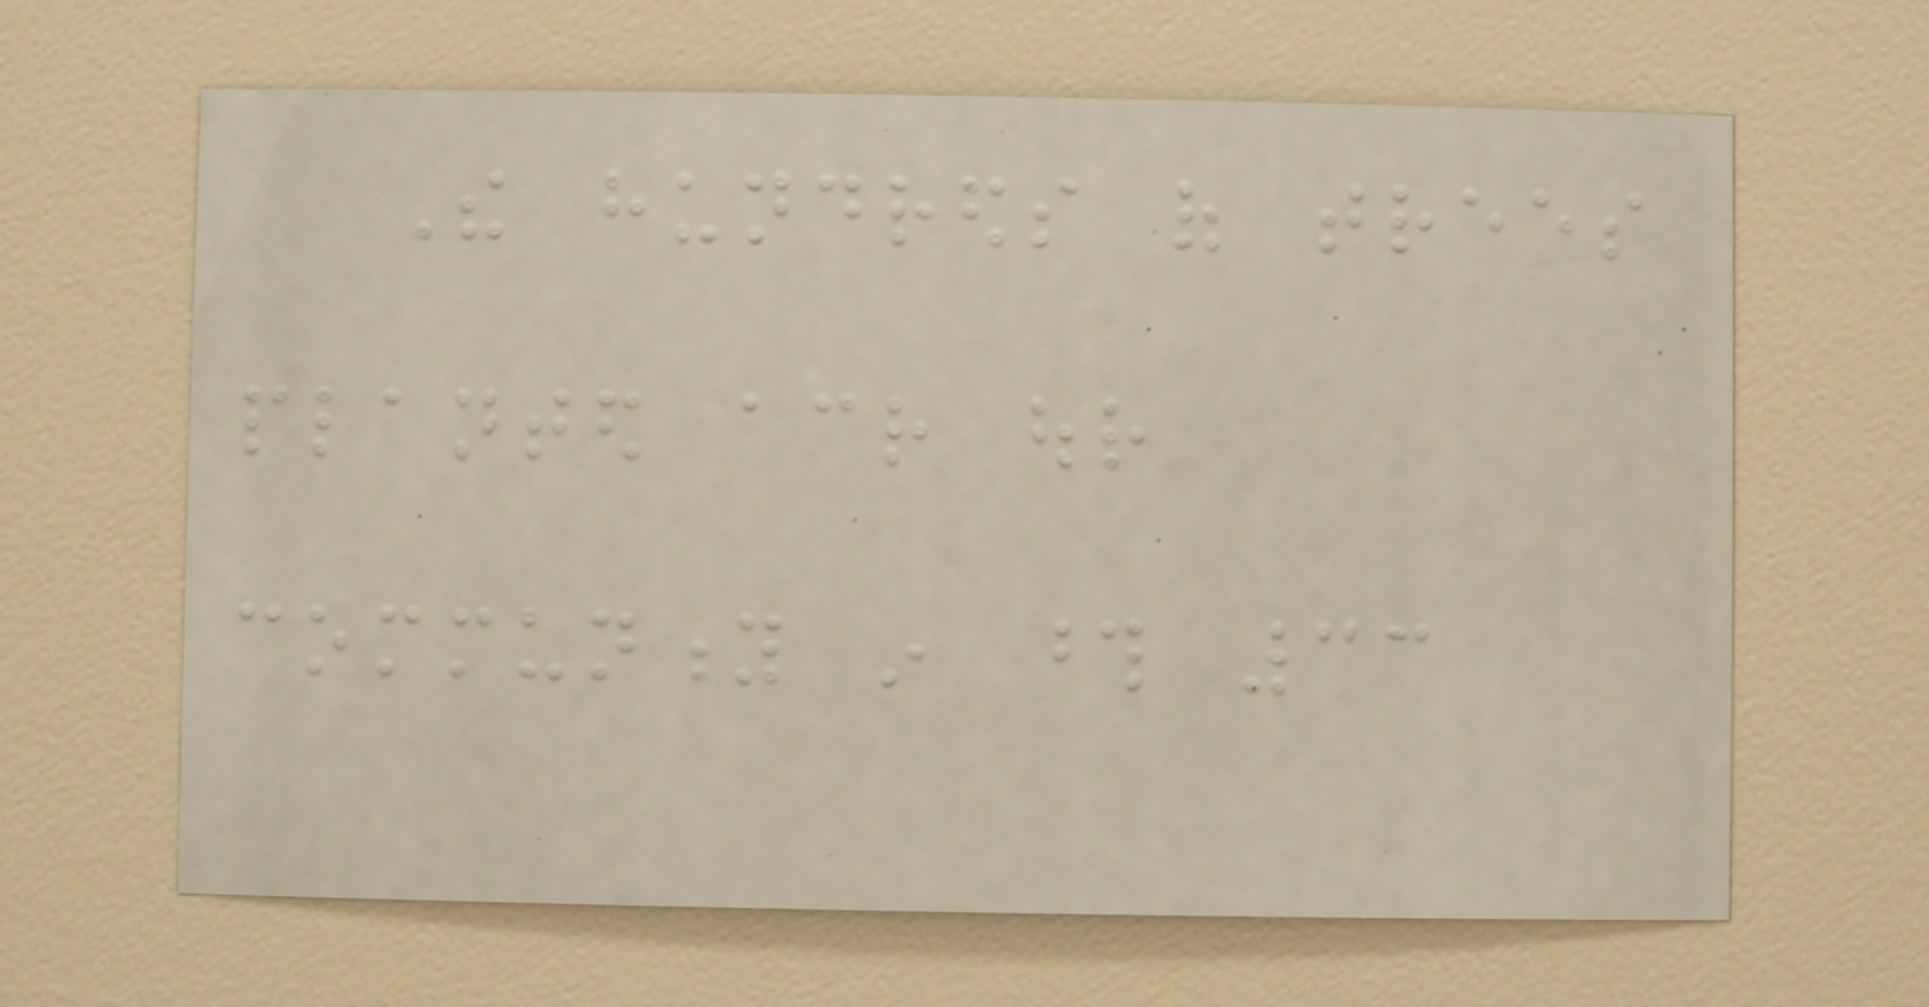The hundreds of trees
planted across our
community in those 33
